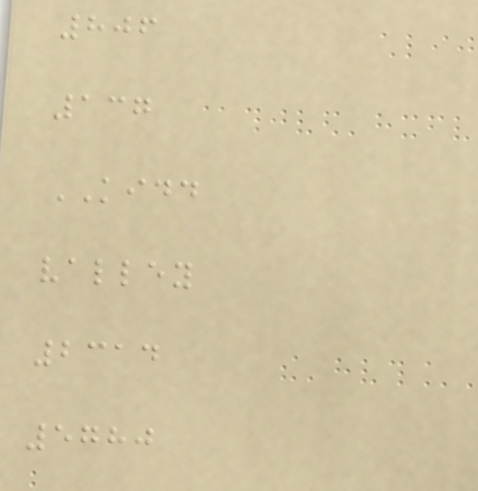806
137
KIDD
valley
2314
5780
